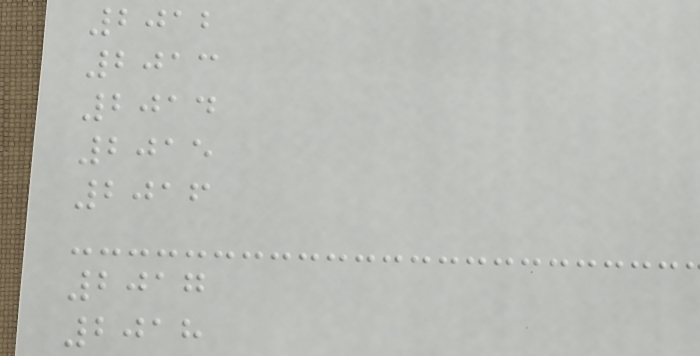2012
2013
2014
2015
2016
2017
2018
